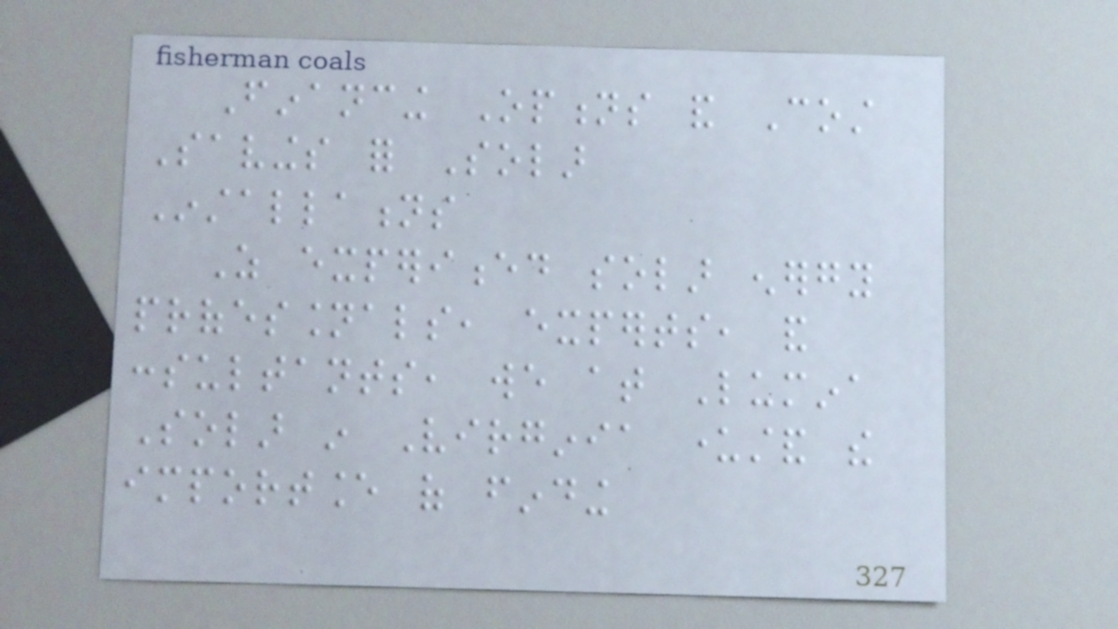Financing Options and Cost
Savings for Solar
Installations
As experienced solar energy
professionals, experts, and
consultants, we at Lumina
Solar in Virginia understand the
importance of finding
